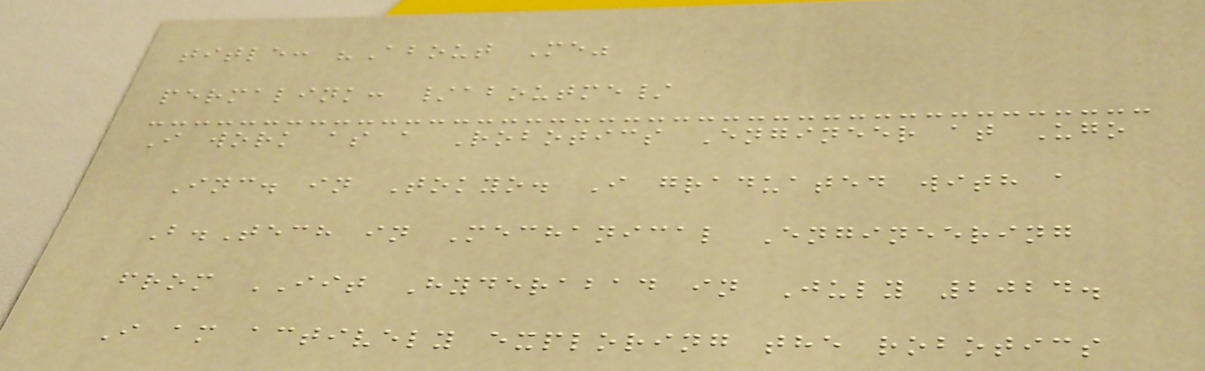title: "About Me"
permalink: /aboutme/
I work as a Robotics Engineer at Ugo
Inc. in Tokyo. I graduated with a
B.Tech in Mechanical Engineering
from IIT Hyderabad in July 2024.
I am actively exploring the robotics
